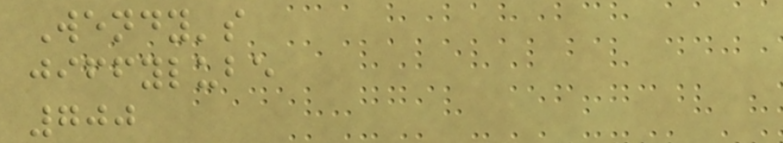Wendy's
jiffylube
700
